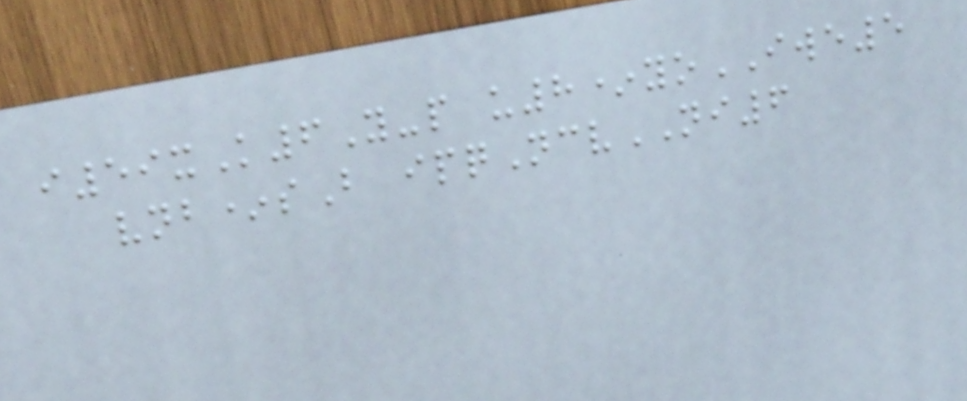i59xK6Y-p u8*yoIWE5
vnb*sB ipqNcvNI6
